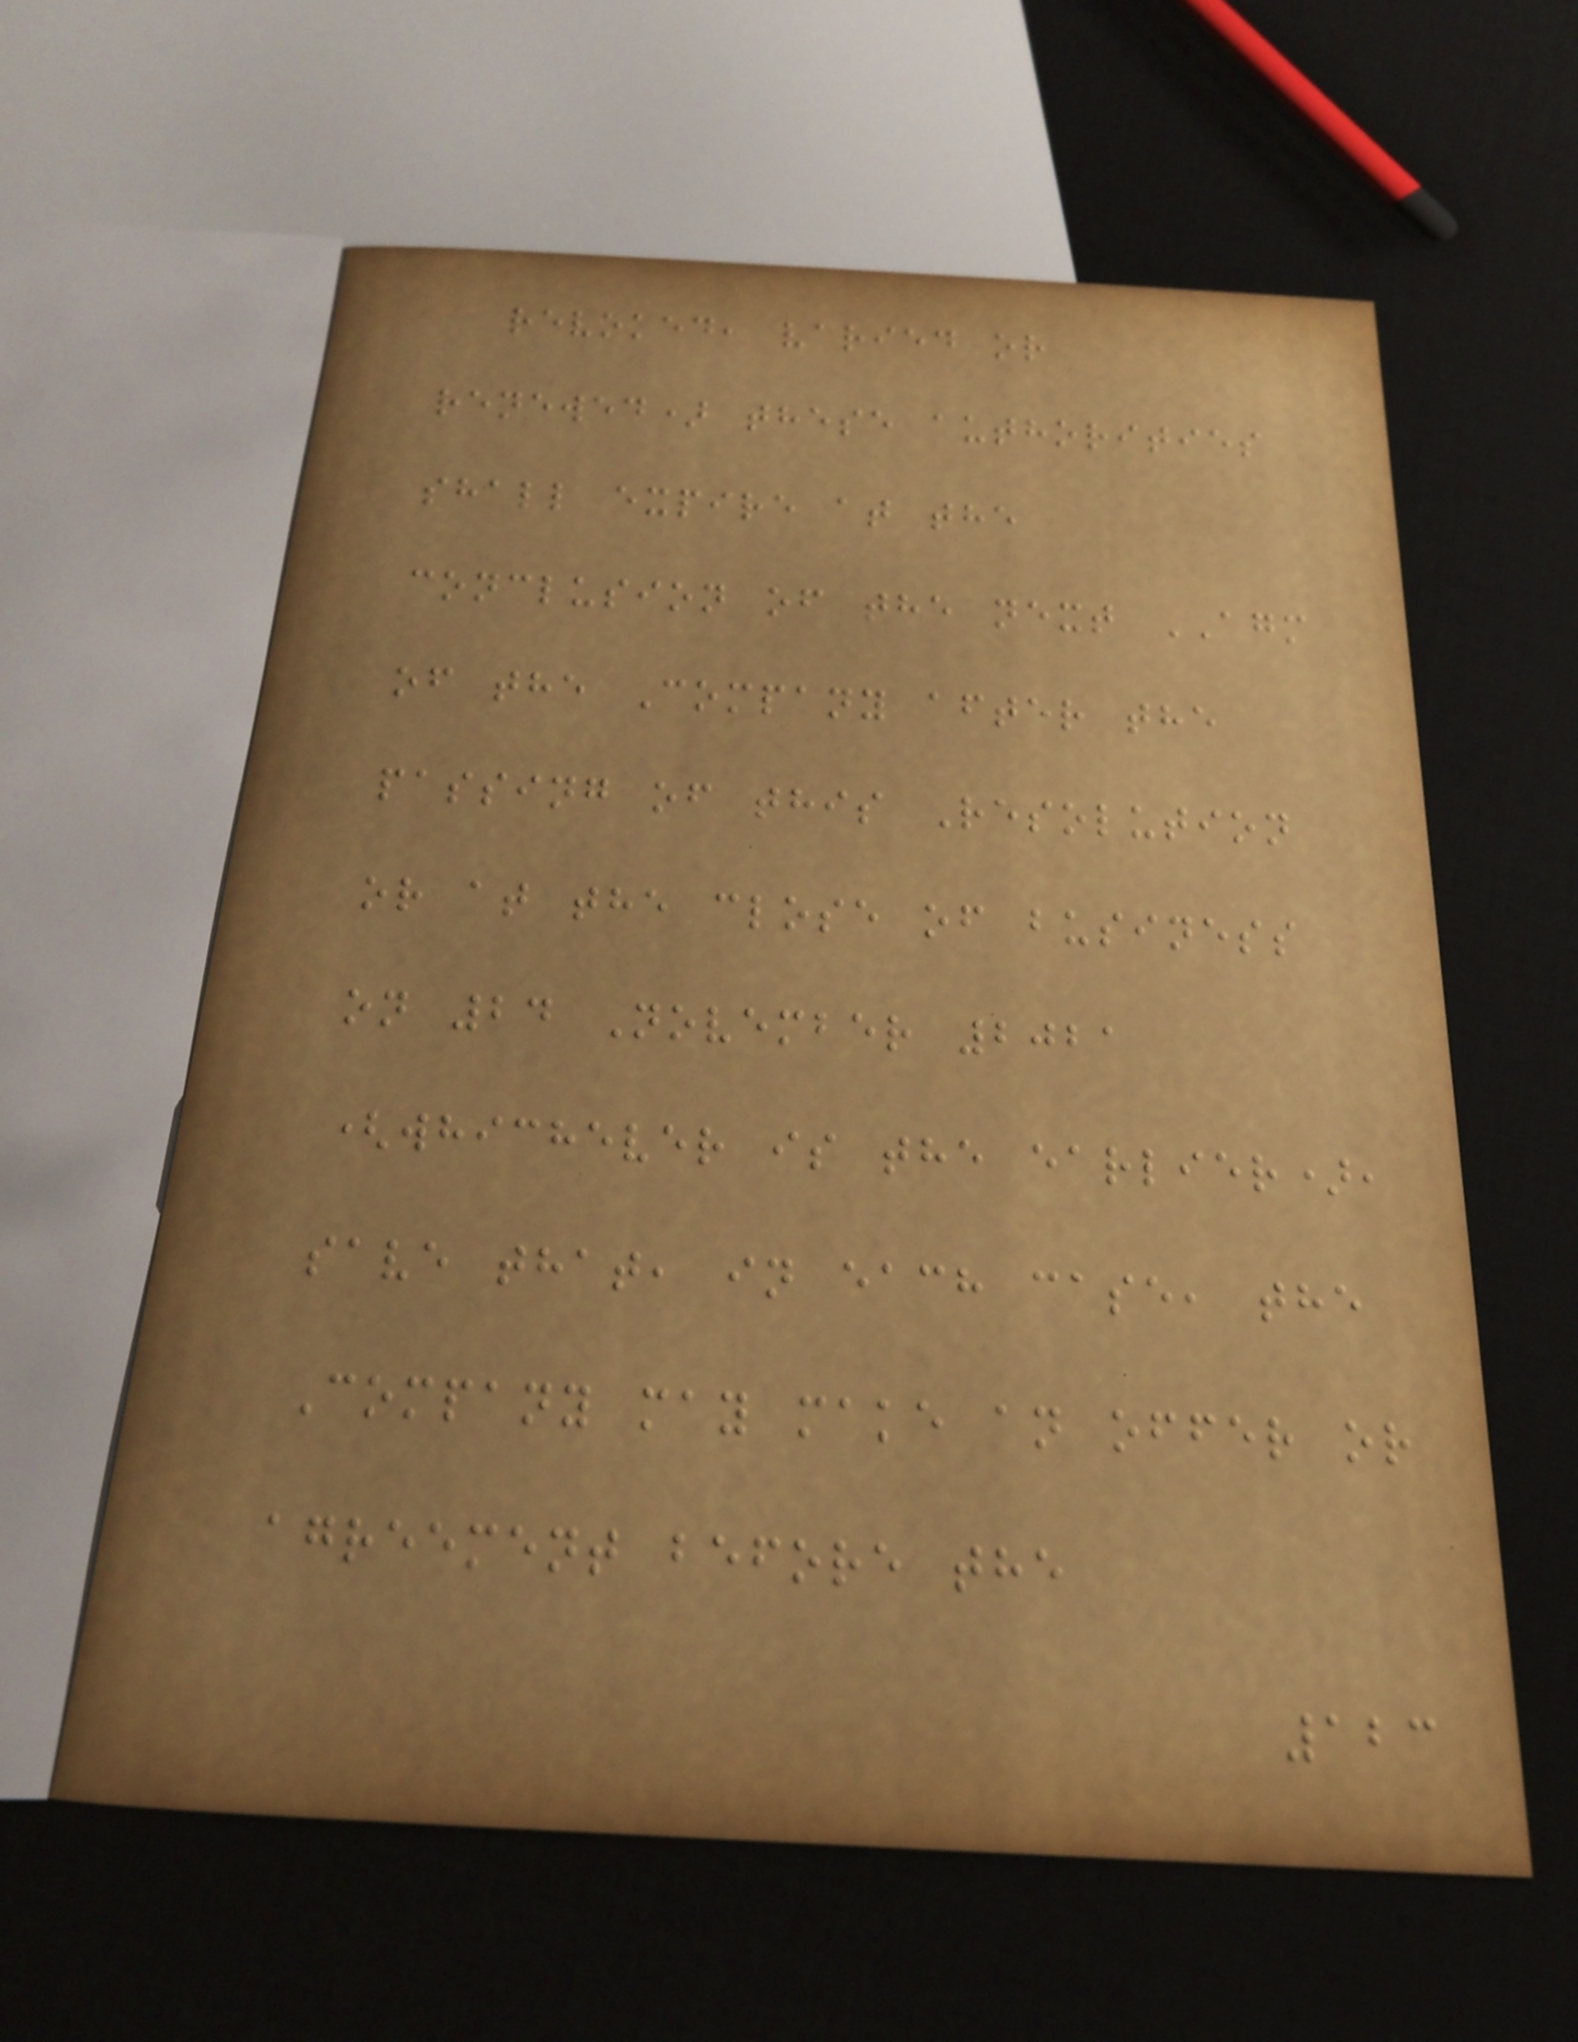revoked, varied or
renewed) these authorities
shall expire at the
conclusion of the next AGM
of the Company after the
passing of this Resolution
or at the close of business
on 24 November 2021
(whichever is the earlier),
save that, in each case, the
Company may make an offer or
agreement before the
123
